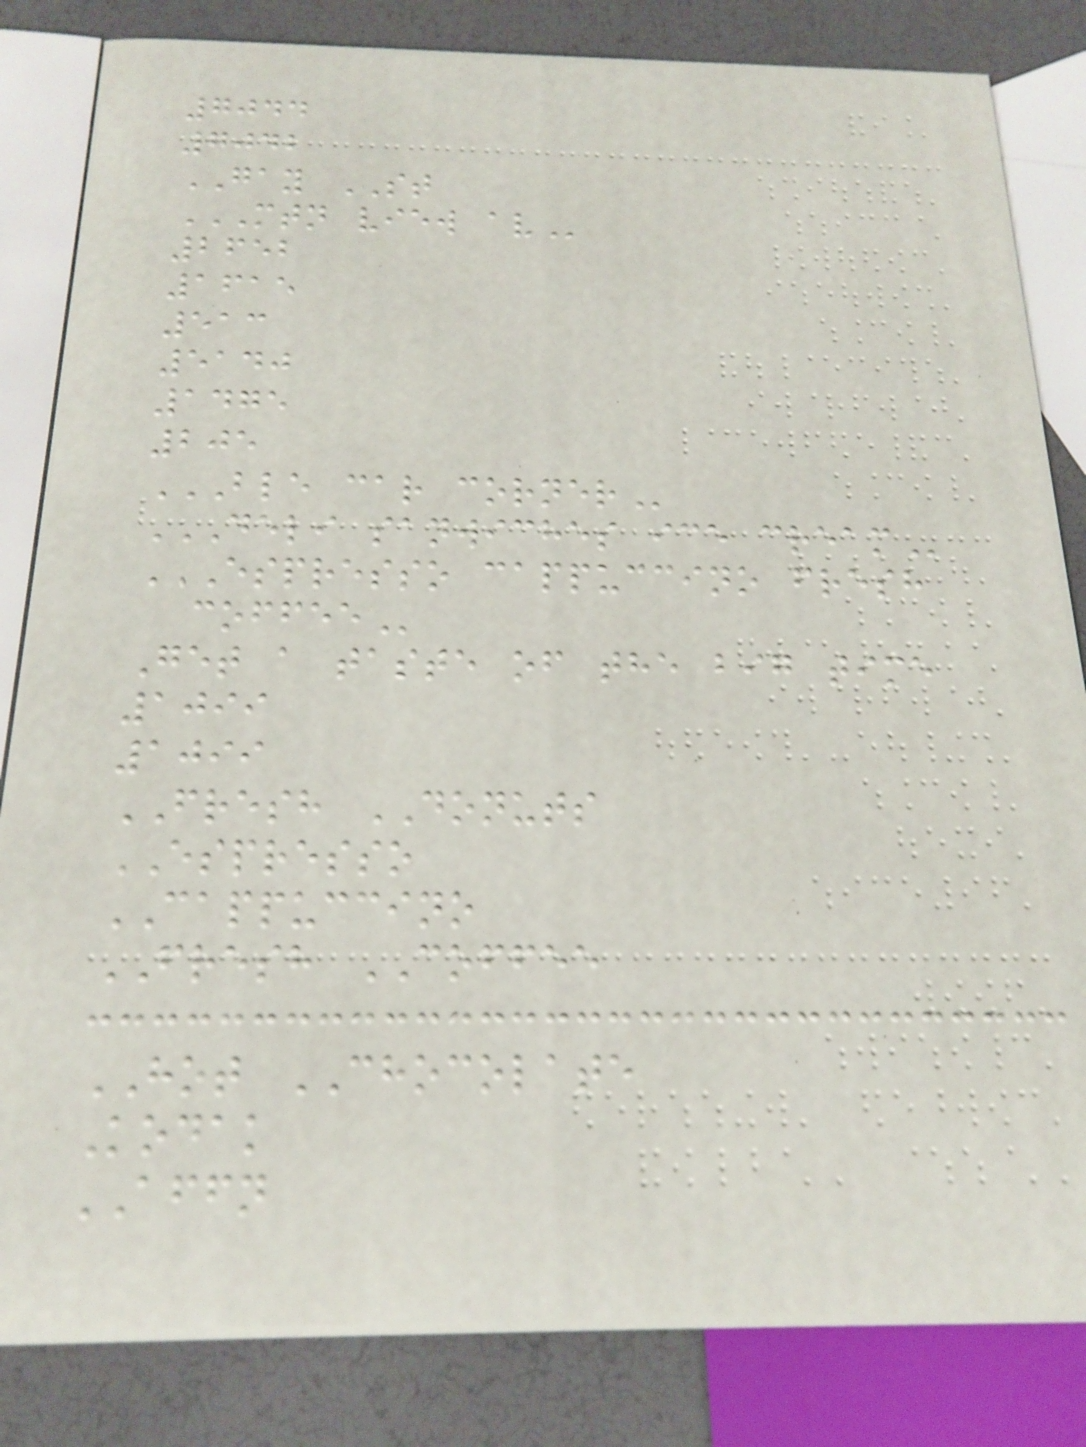7044
7042
GAY ST
MTN VIEW AV
2652
1615
513
5140
1475
205
BLE CAR CORNER
DELI SANWICHES ICE CREAM
ESPRESSO CAPPUCCINO FRESH
COFFEE
Get a taste of the big time
1099
1099
FRESH DONUTS
ESPRESSO
CAPPUCCINO
FRESH COFFEE
HOT CHOCOLATE
Kodak
AFFN
